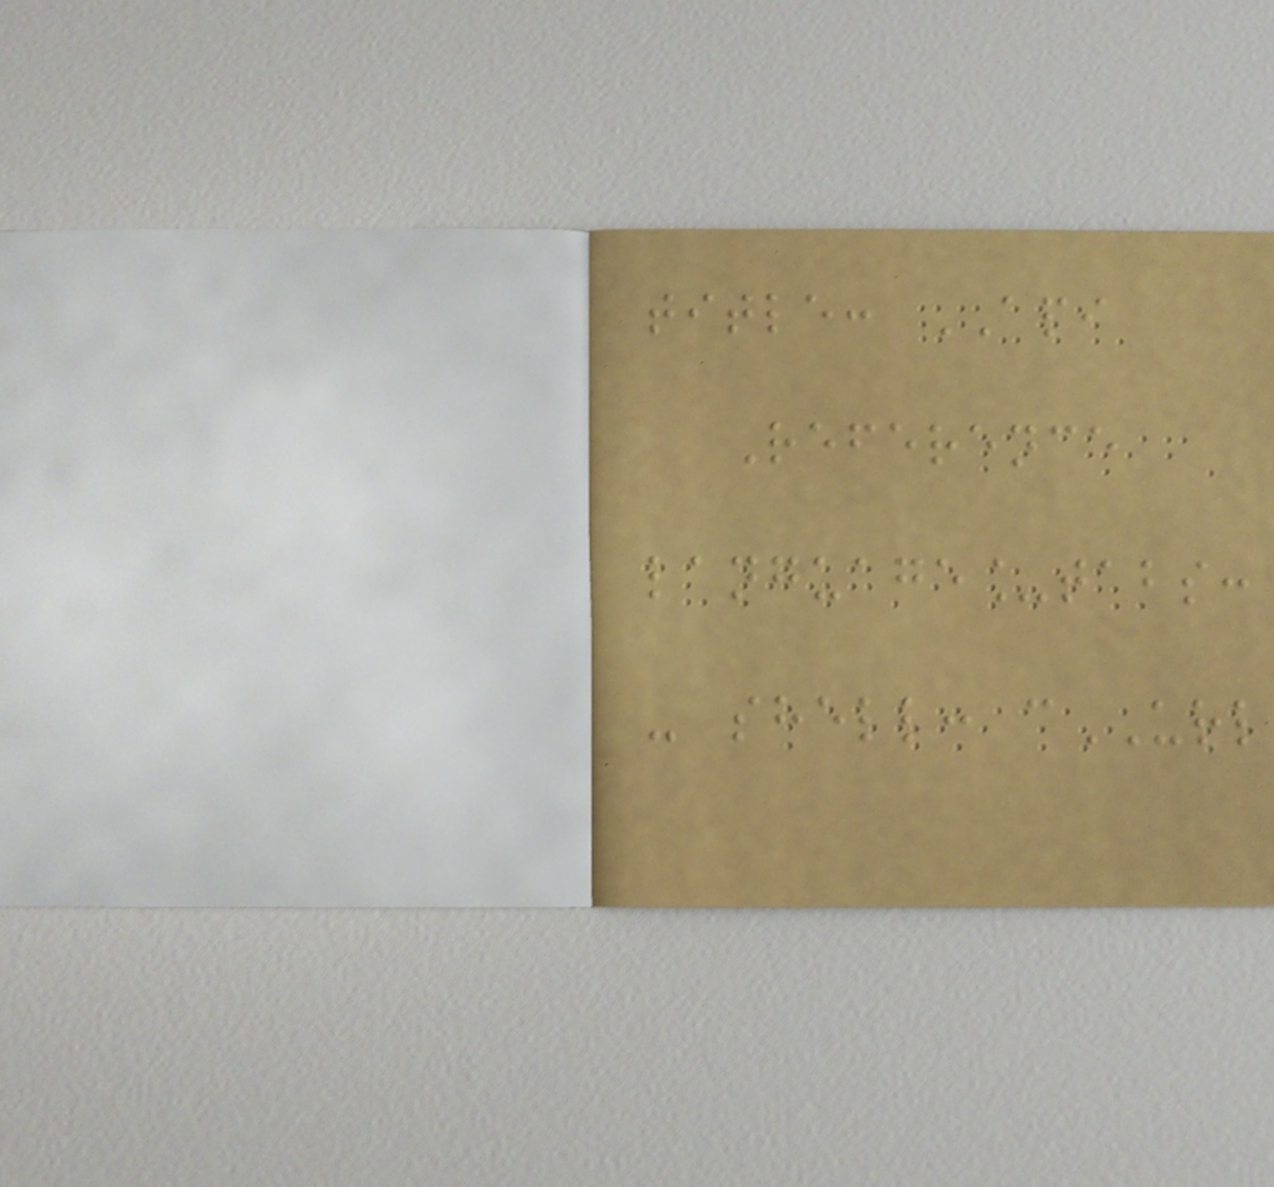title: API
Reference
language_tabs:
- shell: cURL
